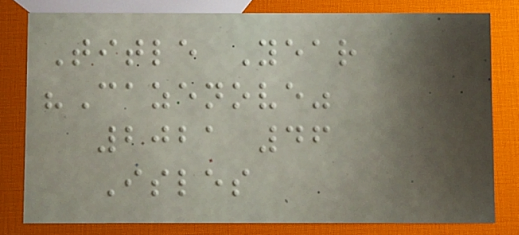Title Year
"Cazenove"
2021 46
Isles
